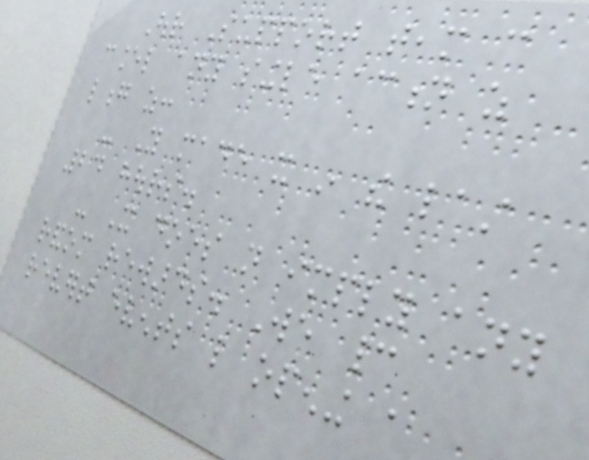Our Support team can
cancel any single action as
long as:
- You made it in the last
24 hours.
- It does not imply any
random rewards. We cannot
revert events like opening a
